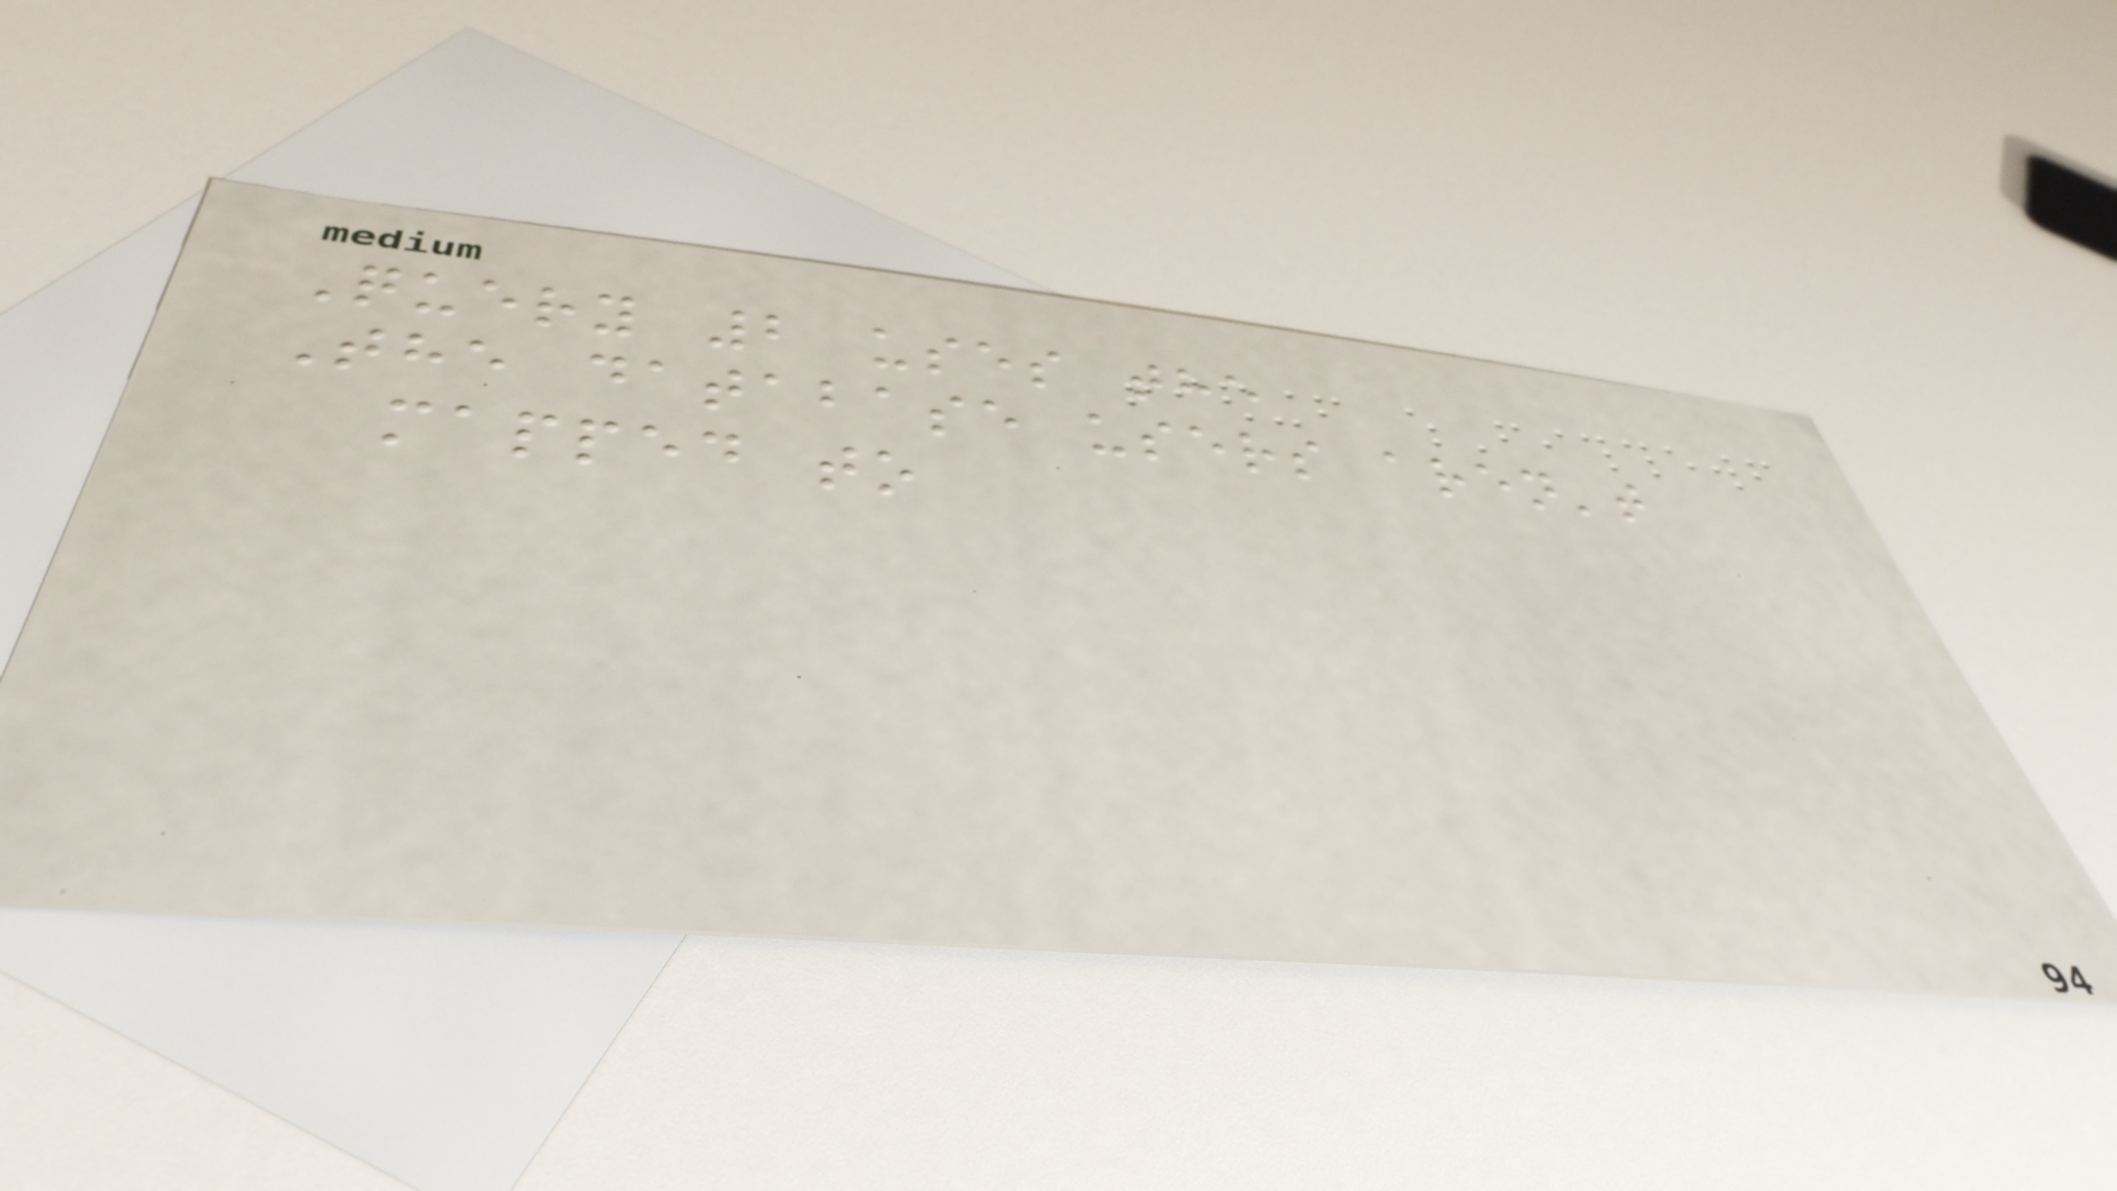Query 2 uses the
The database users aren't
mapped to
